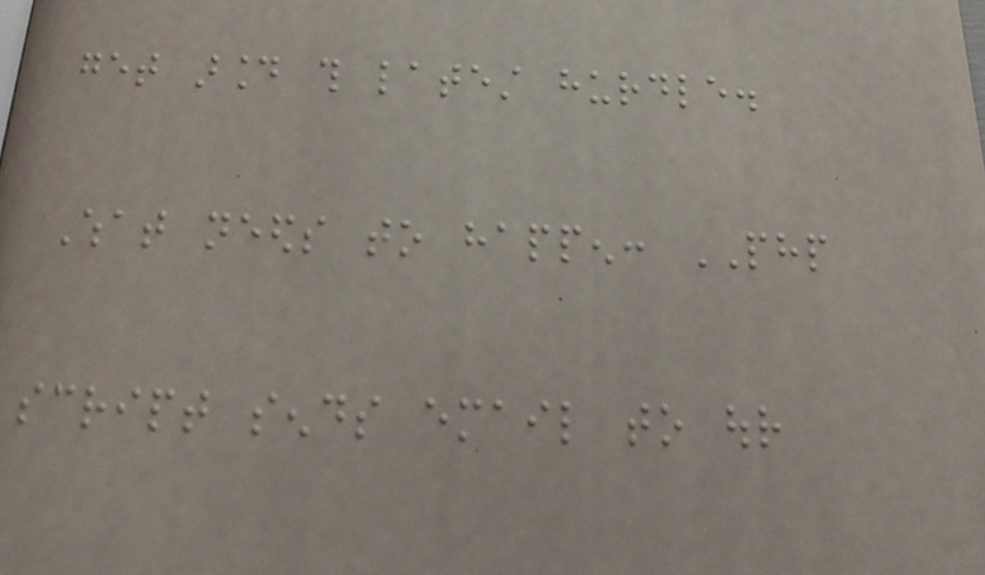get around this latest hurdle.
What needs to happen: PHP
script sends email to our
